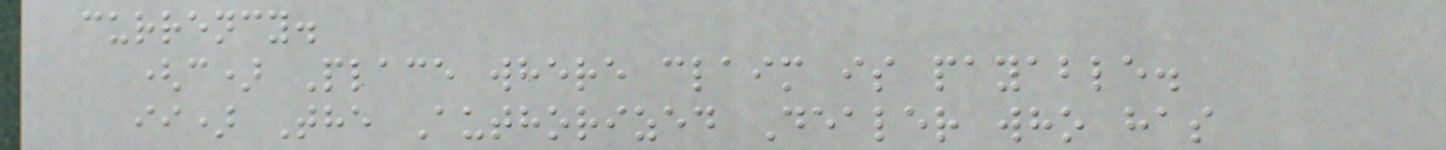currency.
(c) Place where claim is payable.
ii) The Authorized Dealer who has
